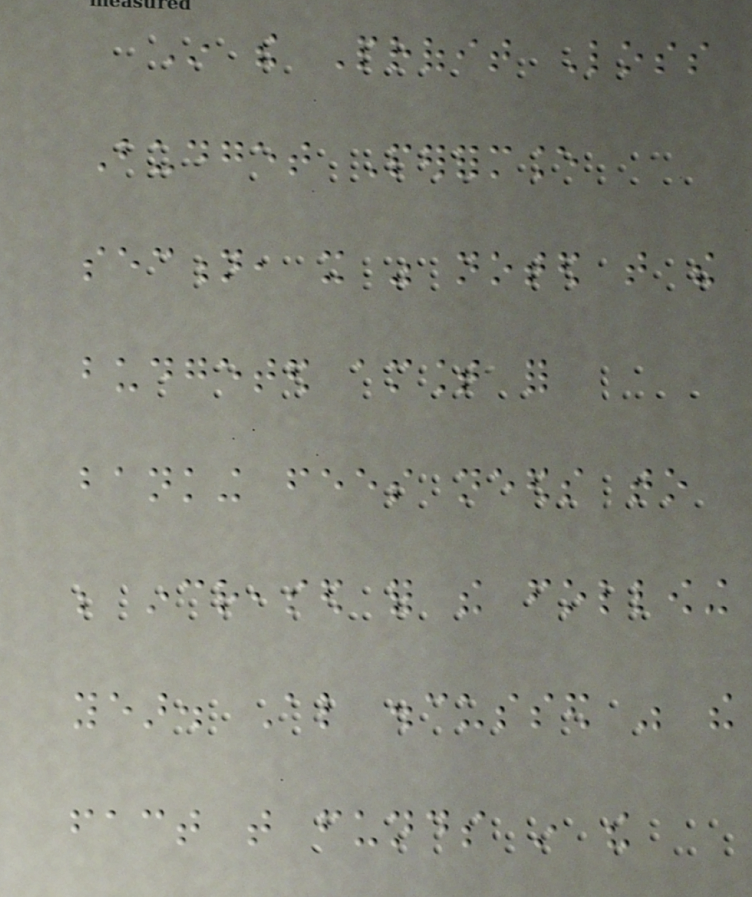In the Profit Loss
Budget Performance
section, it was noted that the
budgeted amount for
banking fees needs to
be increased for the following
year. Also discussed was the
fact that funds in the
